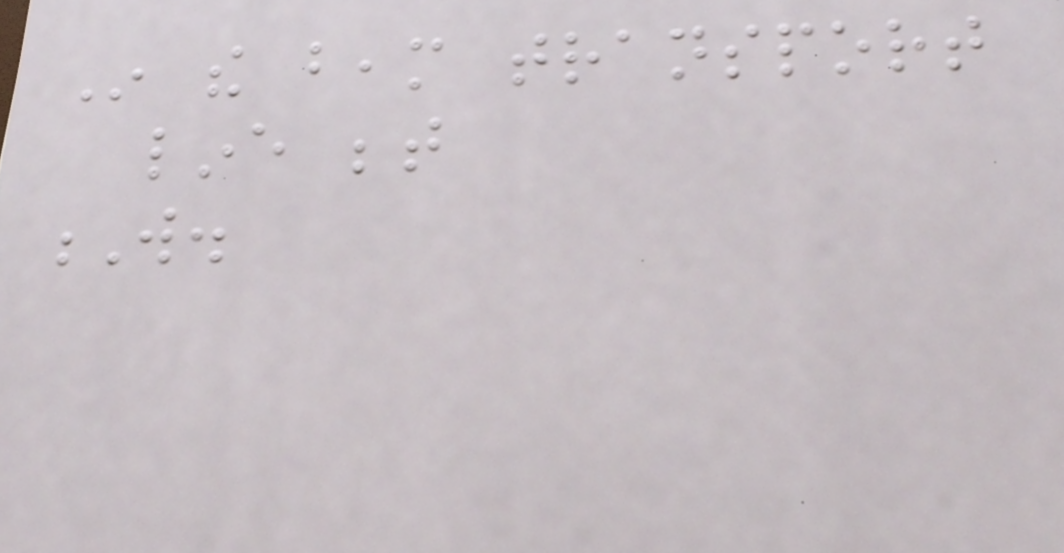In the beam transport
line between
W.
